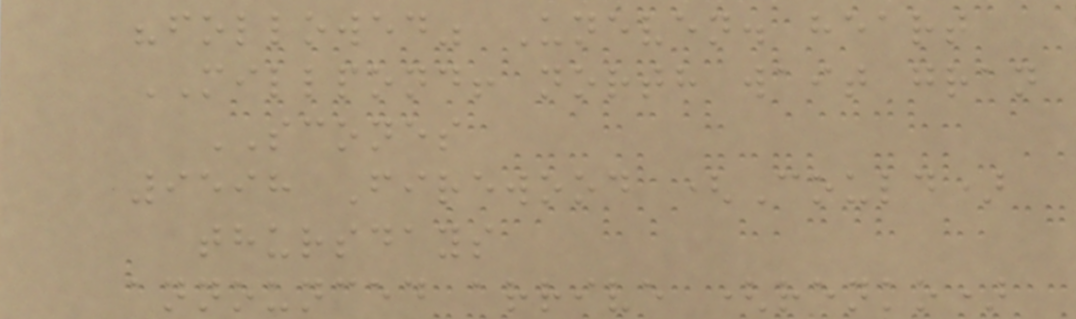"followed" Uneven. heart
MILLPOND! north wait gran
SCONES
9598 Firewood (Could)
thursdays
announced arrive (renko)
